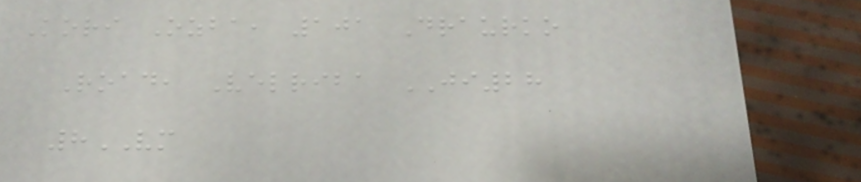Kori Ozba, 101 Draurko
Road, Velriba JI28
8VM
